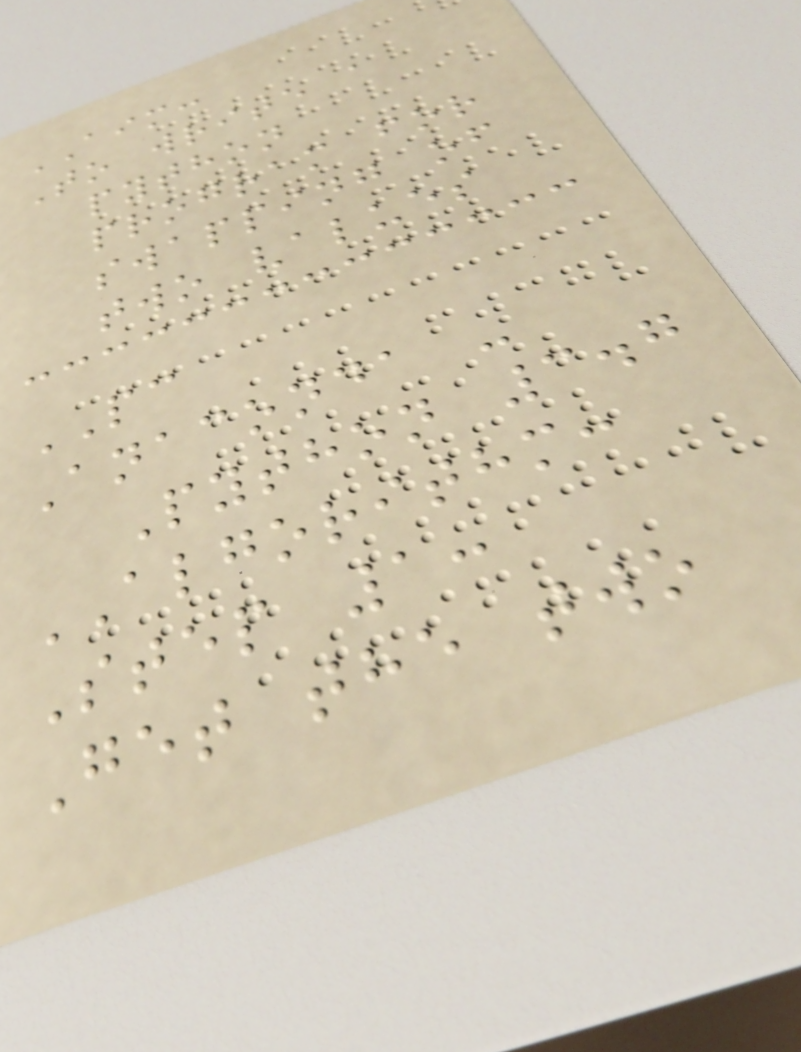AIM:
To write a
python
program for
swapping of
two values
PC
Anaconda -
Python 3.7
ALGORITHM:
Step 1:
Get the two
